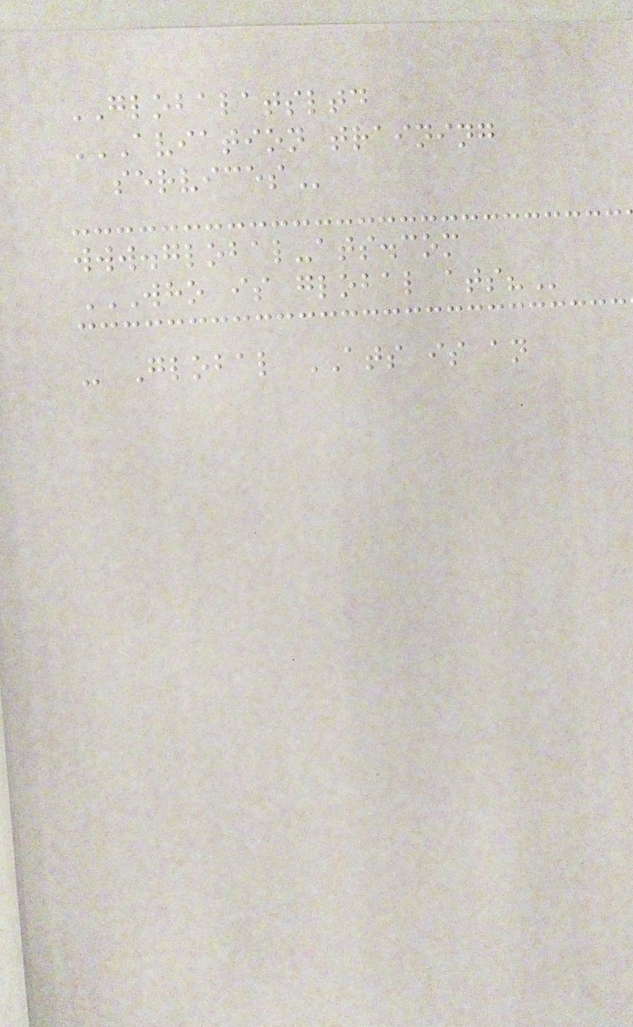GLOBALATSLTD
AVIATION TRAINING
SERVICES
www.global-ats.com
WHO IS GLOBAL ATS?
- Global ATS is an
